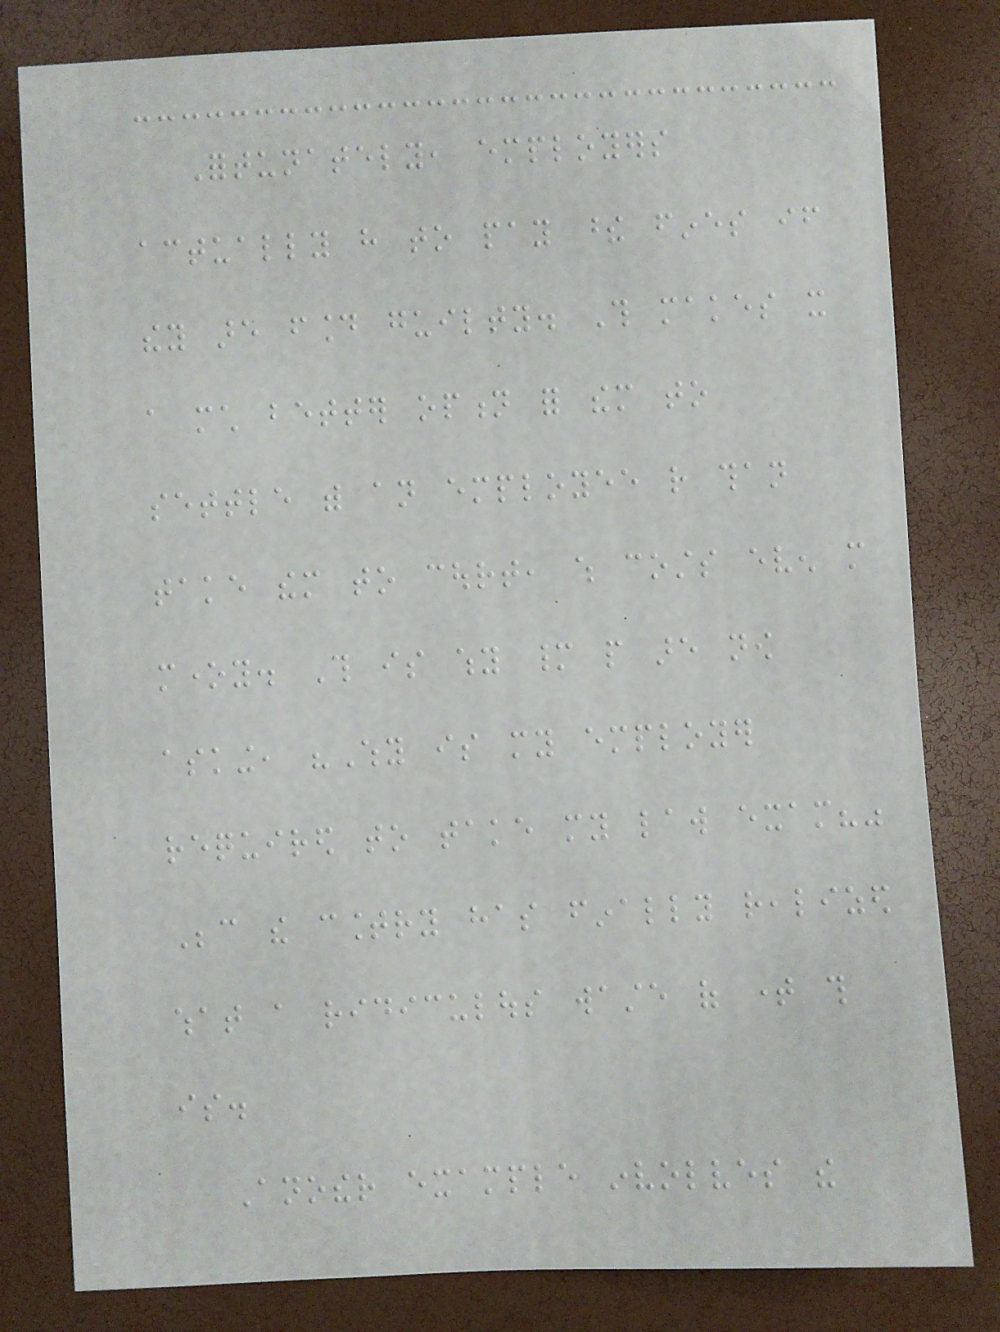Fortunately, employers
actually have to pay these fines if
they are found guilty. This makes it
a much better option for them to
settle with an employee rather than
take them to court, which costs even more
money. This is why many people are now
asking, "Why is my employer
required to take my law exam?"
Because the country has finally realized
what a ridiculous waste of time this
is.
Another example involves the
